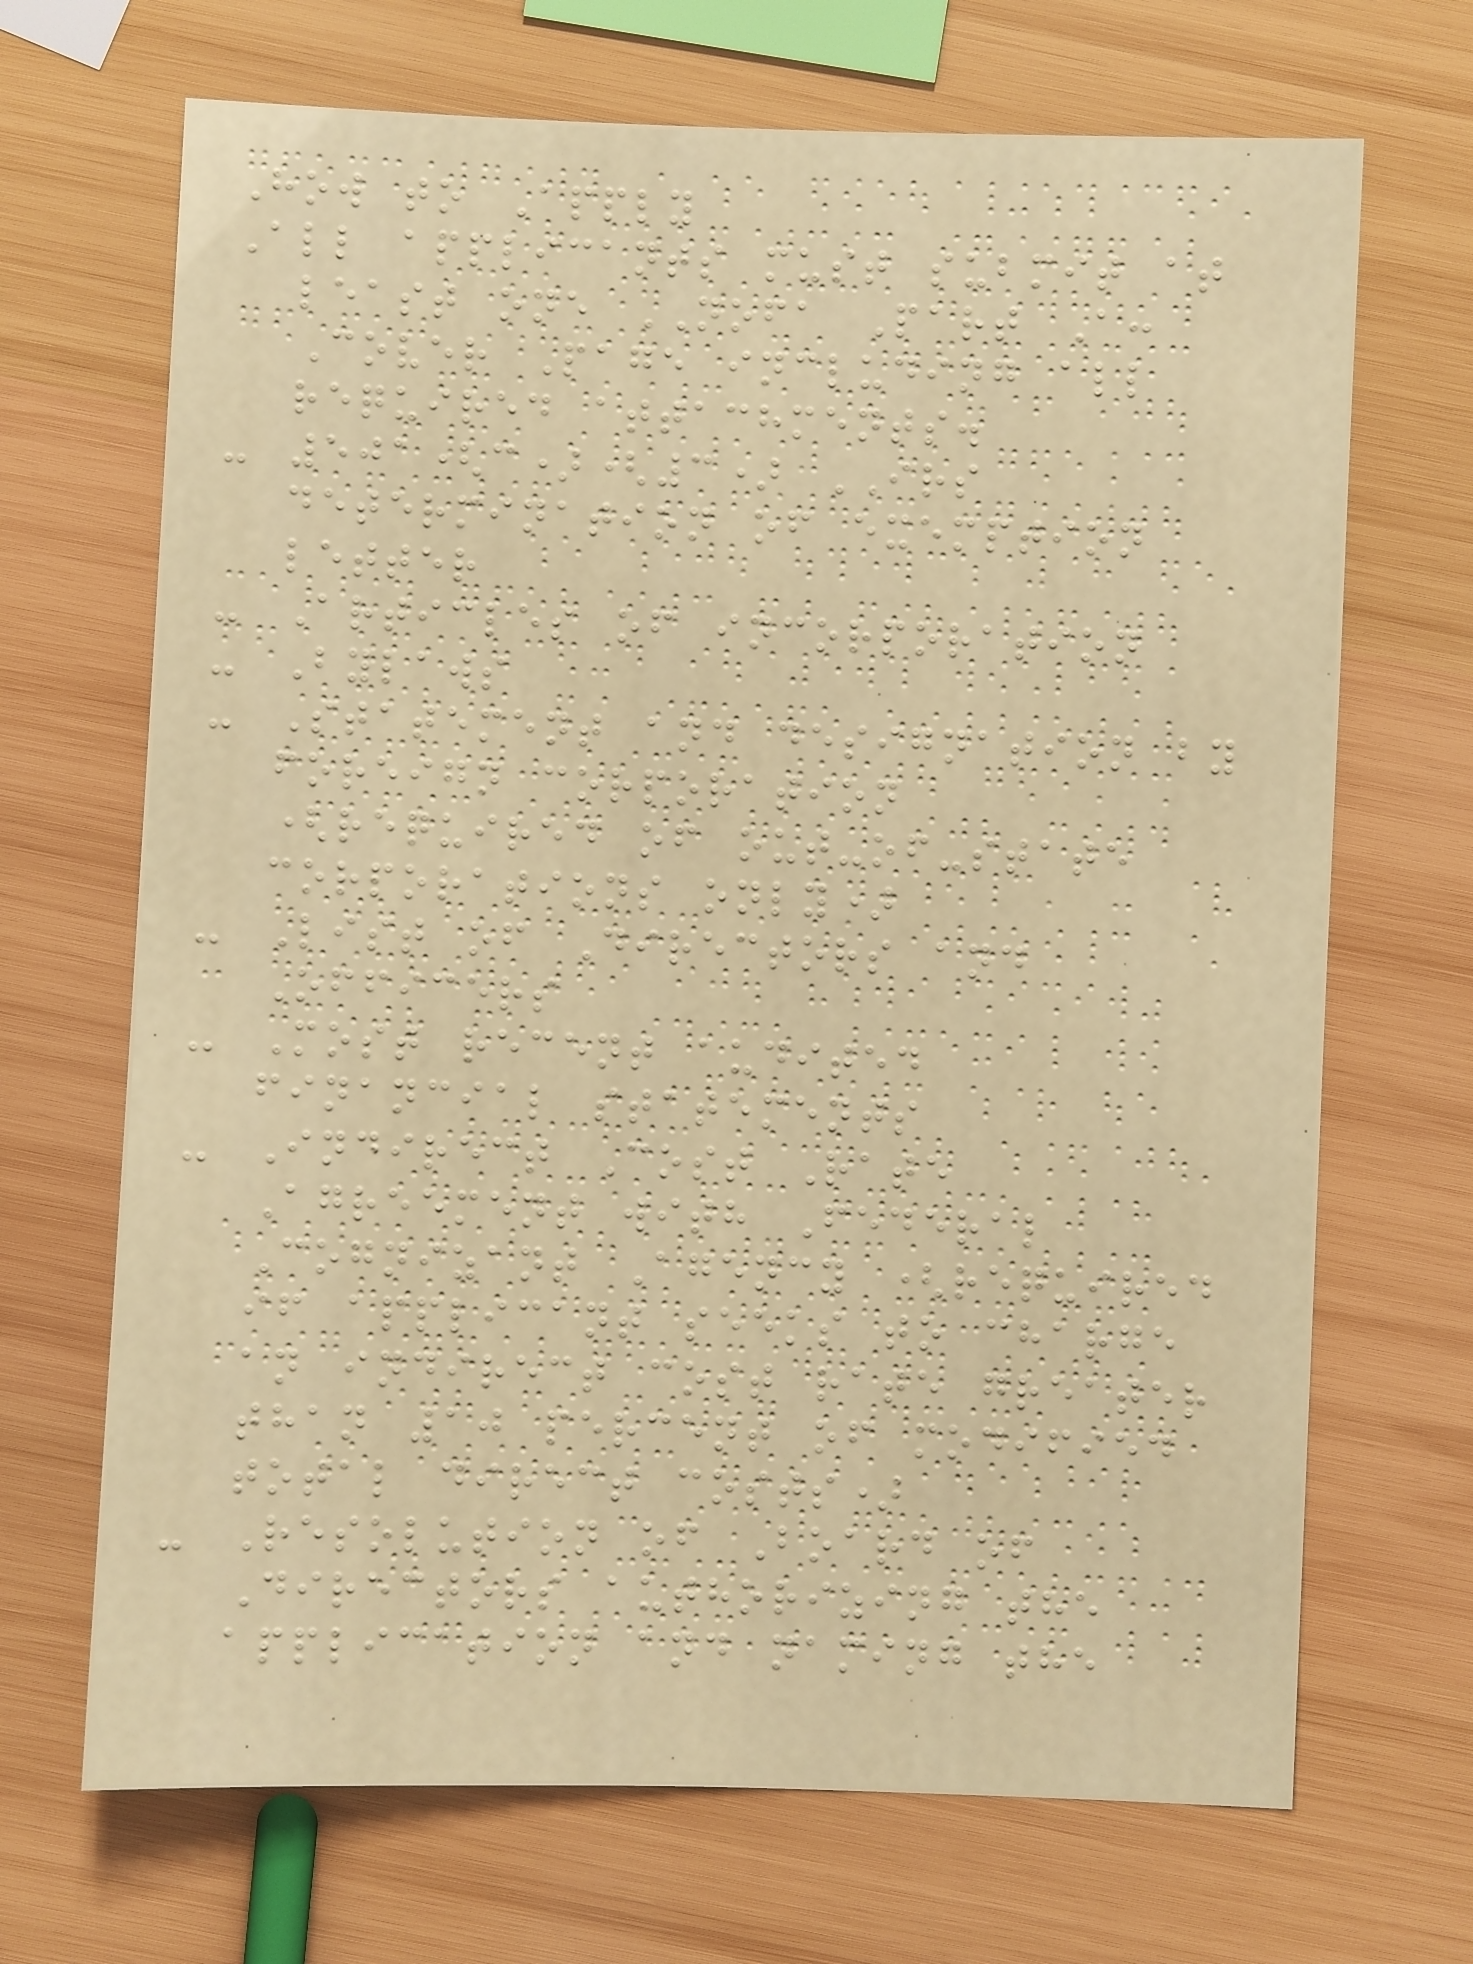How to Apply
All applicants must submit at
least one NOFA Part A:
Cover Page including all
required attachments.
- 501(c)(3) IRS
determination of exemption
letter
- Articles of incorporation
- Bylaws
- Statement and designation by
foreign corporation
(required of out-of-state
corporations only)
- List of Directors and
Officers
- Most recent audited
financial statements
- Indirect Cost Rate
Agreement with Federal
Cognizant Agency (required
if applicant seeks to charge
an indirect cost rate greater
than 10 percent of modified
total direct costs)
- Resolution of Board of
Directors authorizing the
application and naming the
